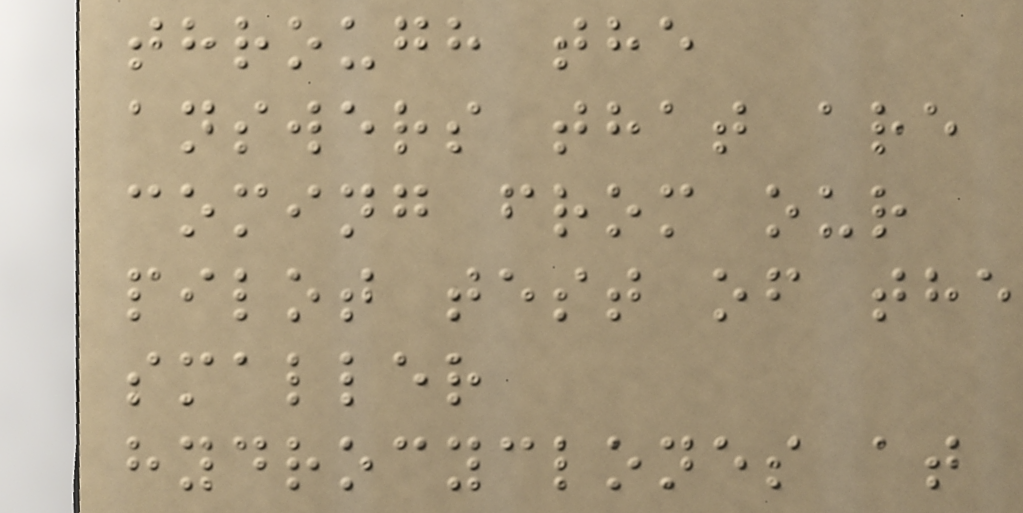through the
answers that are
coming from our
pilot test of the
smaller
hydrocyclones at
